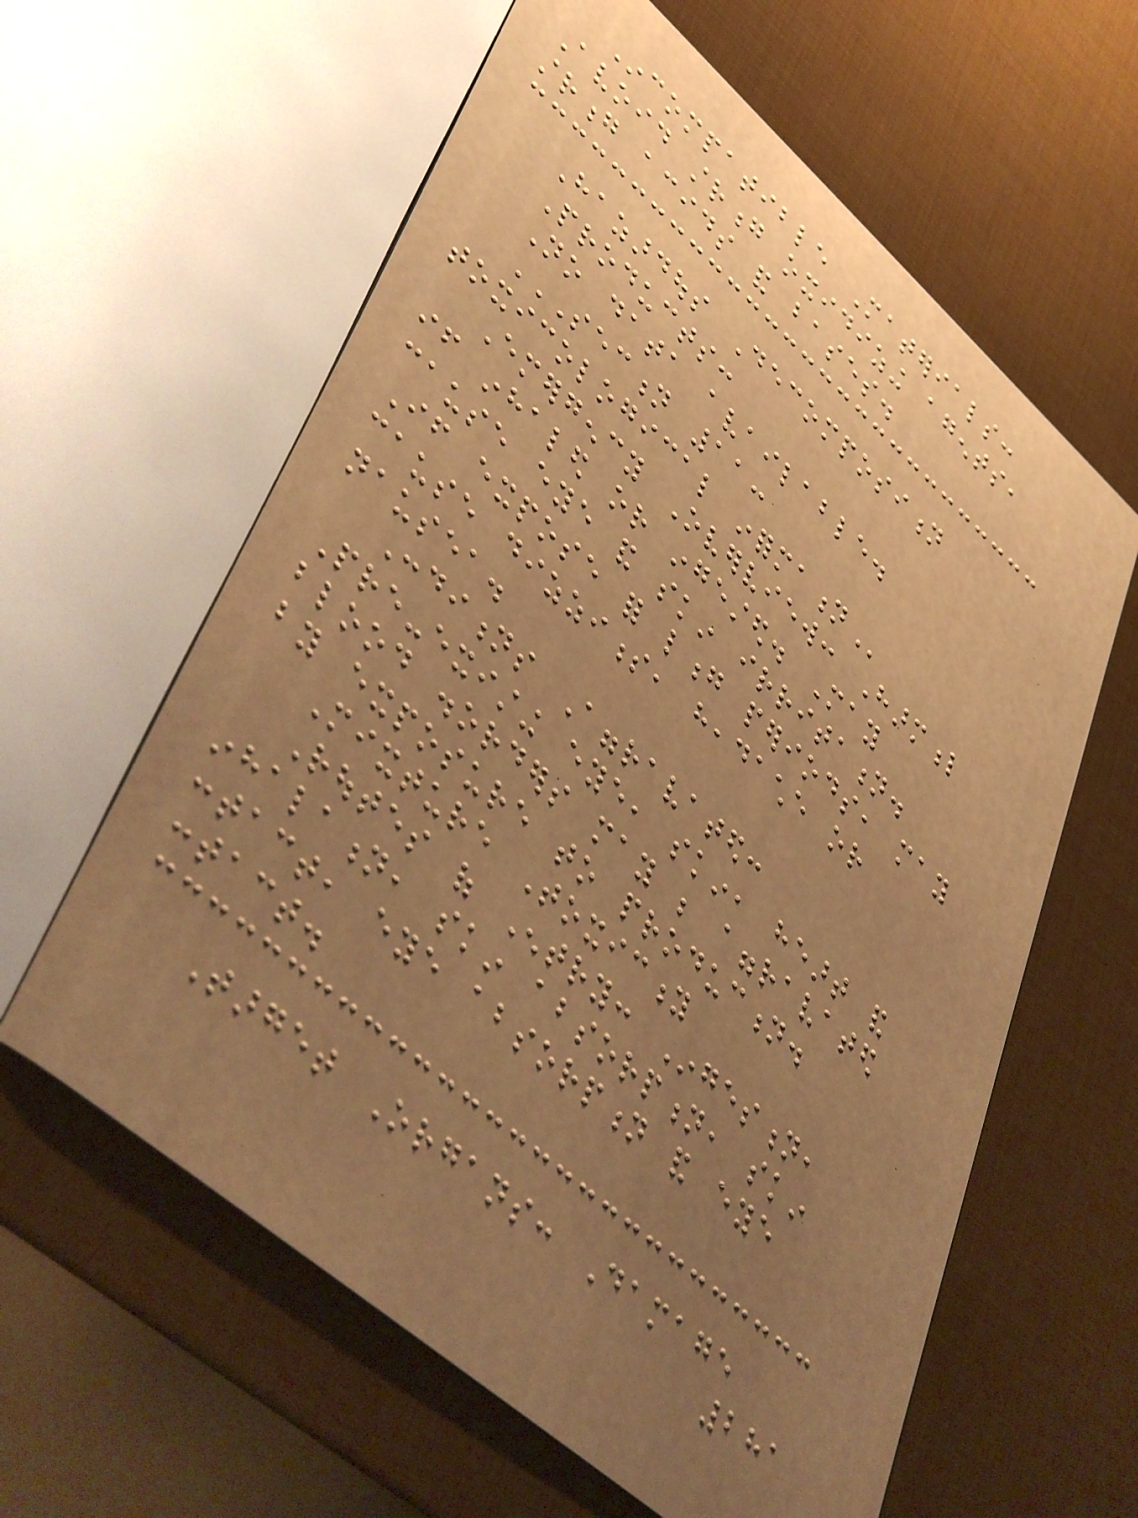Incompatible Materials:
Avoid strong oxidizing agents,
strong acids and bases.
Hazardous Decomposition
Products:
No data available.
SECTION 11:
TOXICOLOGICAL INFORMATION
Emergency Overview: Harmful
if inhaled or ingested. May
cause eye and skin irritation.
If expose for long periods, may
cause dizziness, headache or
nausea.
Conditions Aggravated:
Pre-existing eye, skin, heart and
blood disorders may be aggravated
by exposure to production.
Mixture Toxicity
Routes of Entry: Ingestion,
inhalation, skin absorption, skin
contact, eye absorption and eye
contact.
Target Organs: Damage
281
